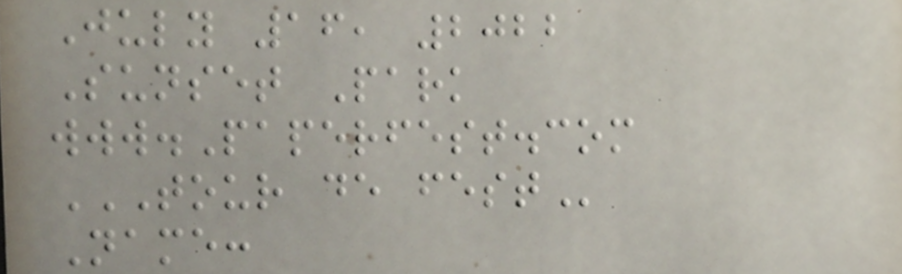July 16, 2022
Sunset Park
www.Paperfest.com
TOUR DE FEST
Name:
